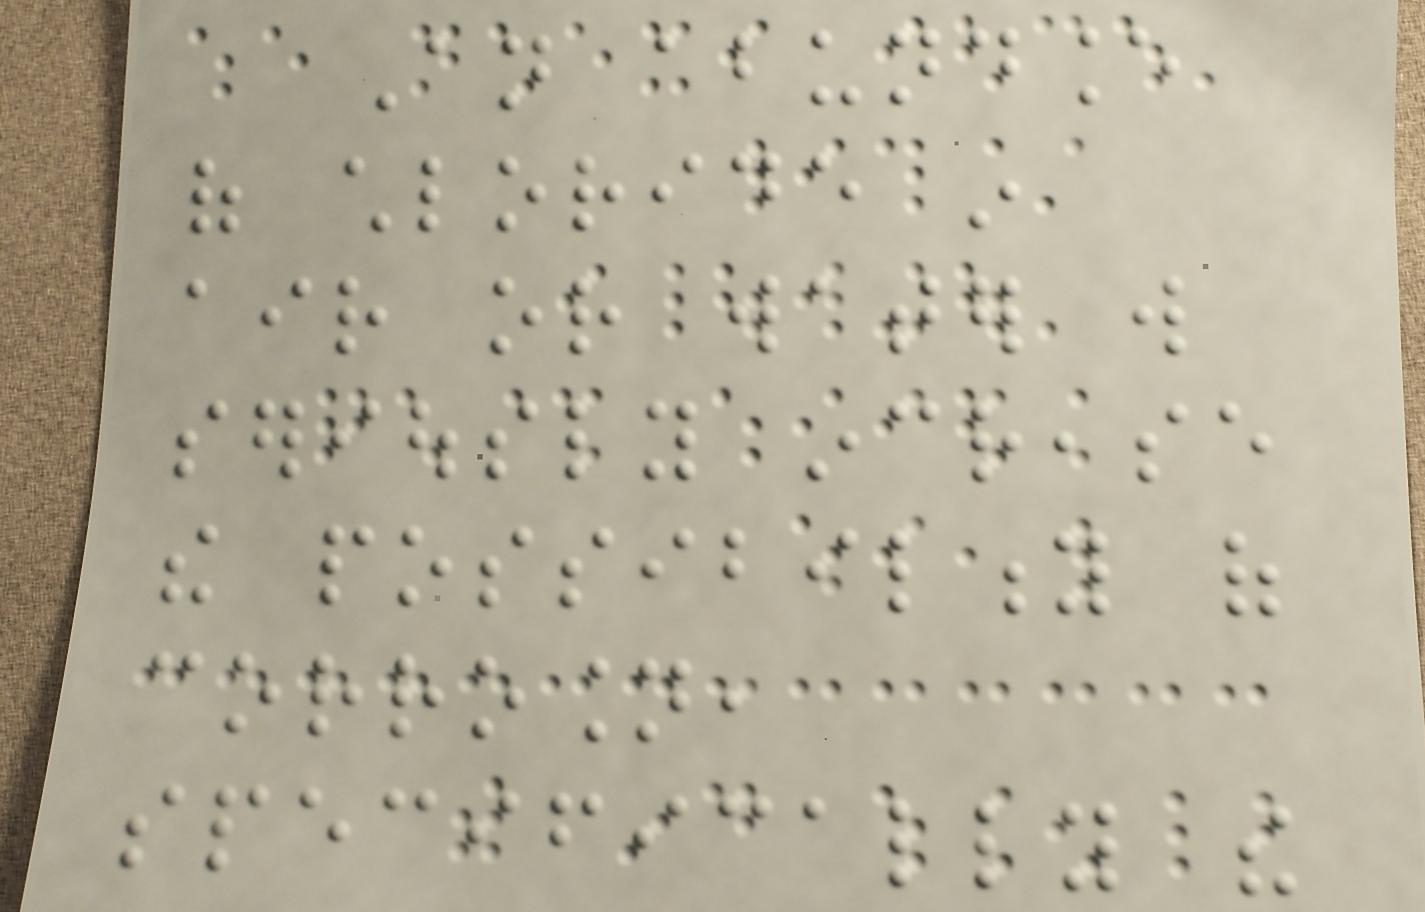An abundance
of chloride in
air or water will
seriously increase
the possibility of
corrosion,
specifically the
